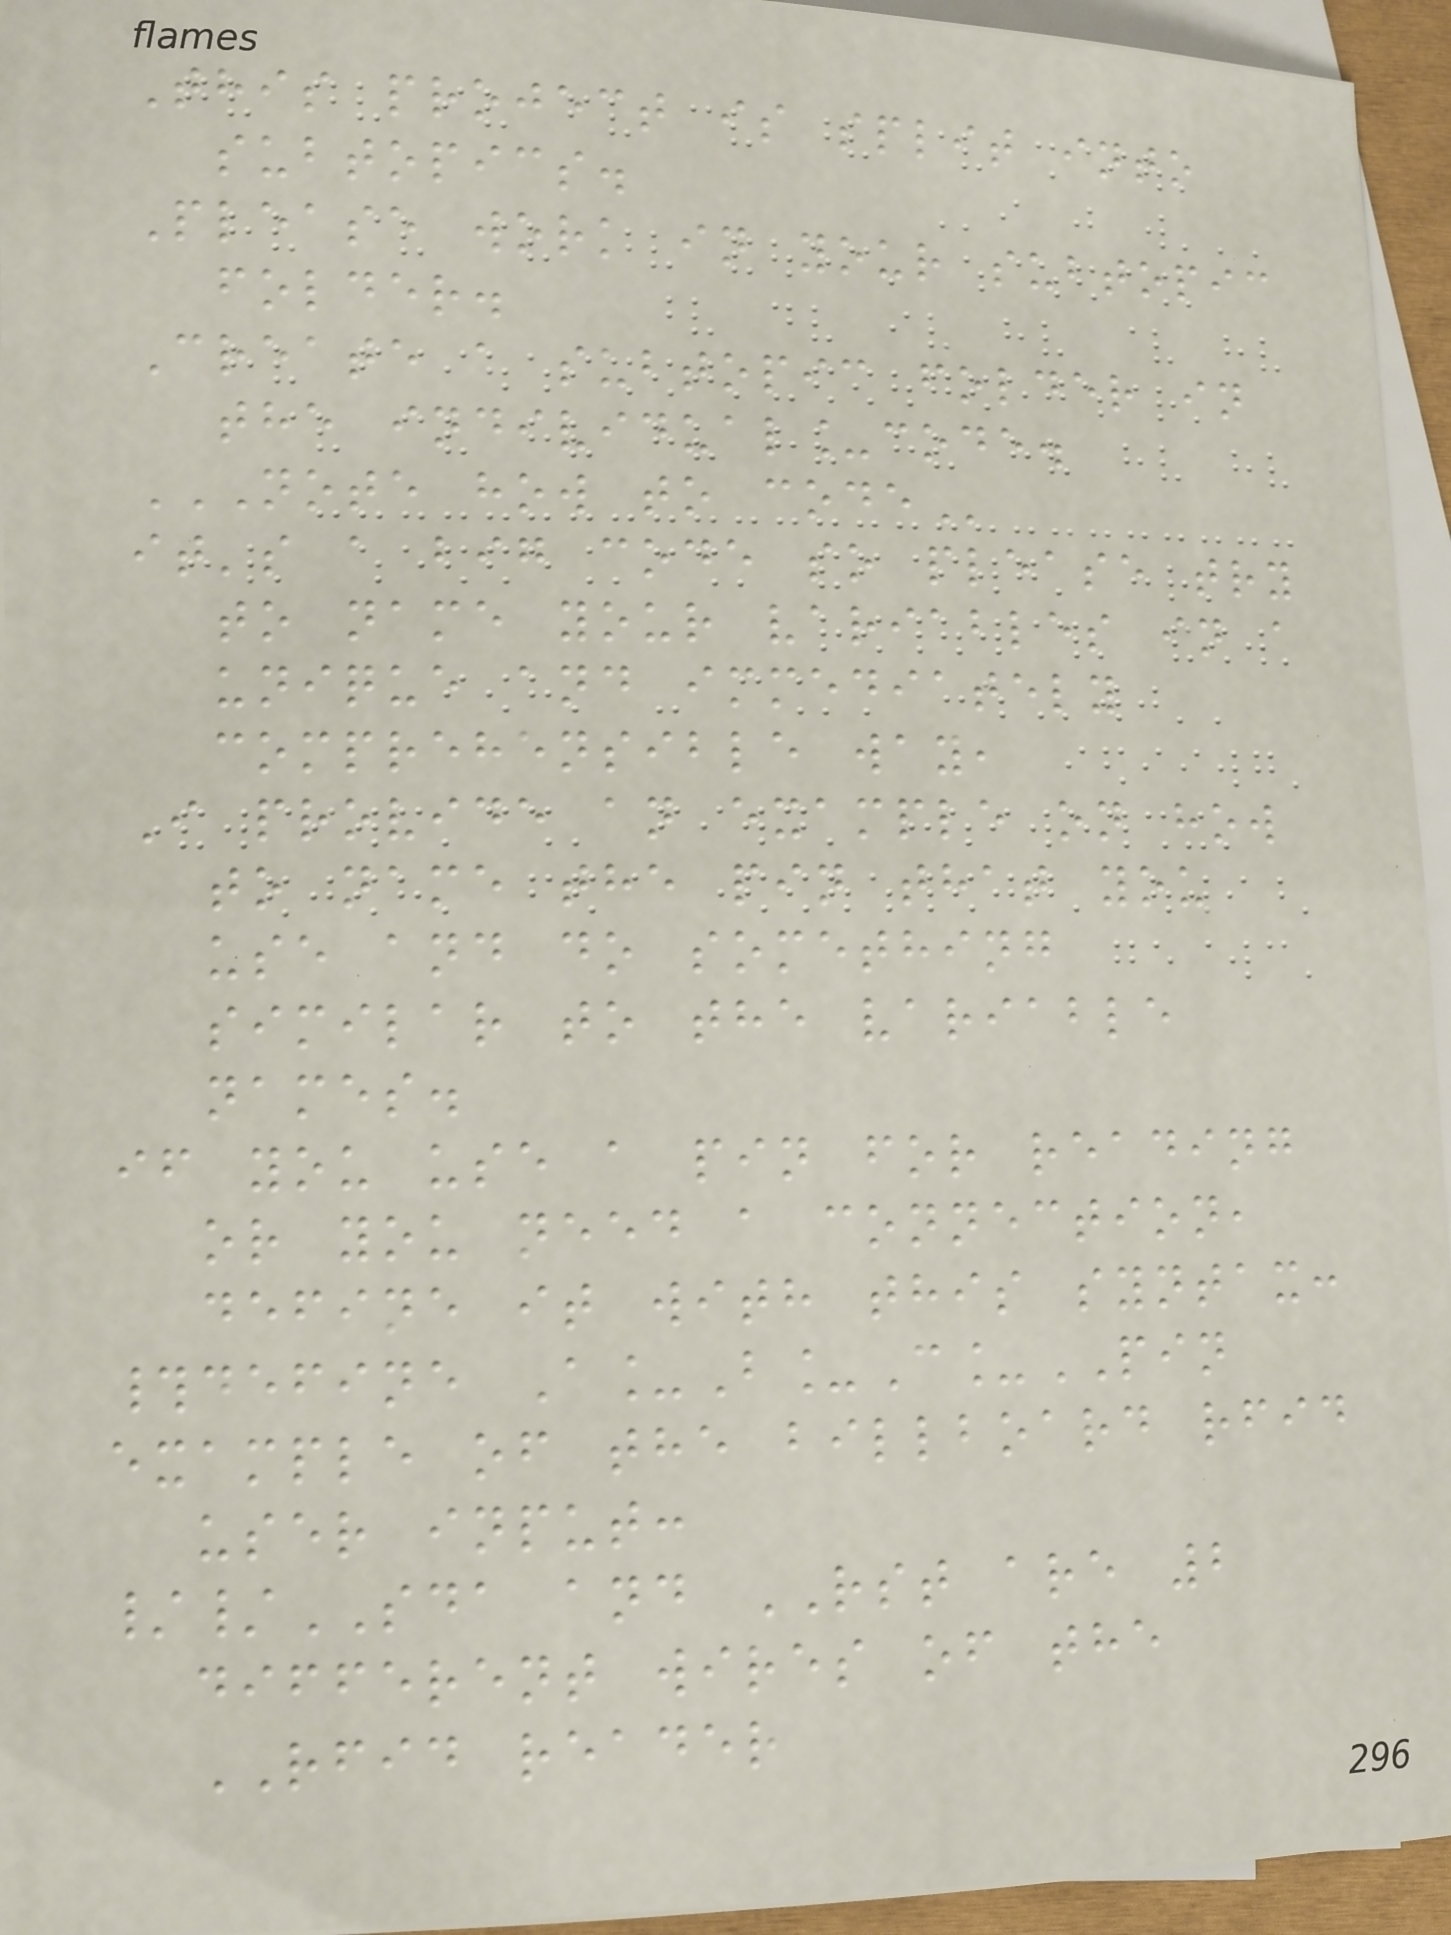This project is split into
subtopics.
Please work in your subtopic
folder.
Create a subtopic folder in
the individual_code.
NOTE HOW TO CODE
it's a big code so please try
to name your variables in a
unique and immediately
comprehensible way,
I provide an example on how
to name the pin that you
use and do something
similar to the variable
names.
if you use a pin for reading
or you need a connection,
define it with this syntax:
#define A_B_C_PIN
example of the billboard rfid
user input:
//SDA and RST are 2
different wires of the
RFID reader
